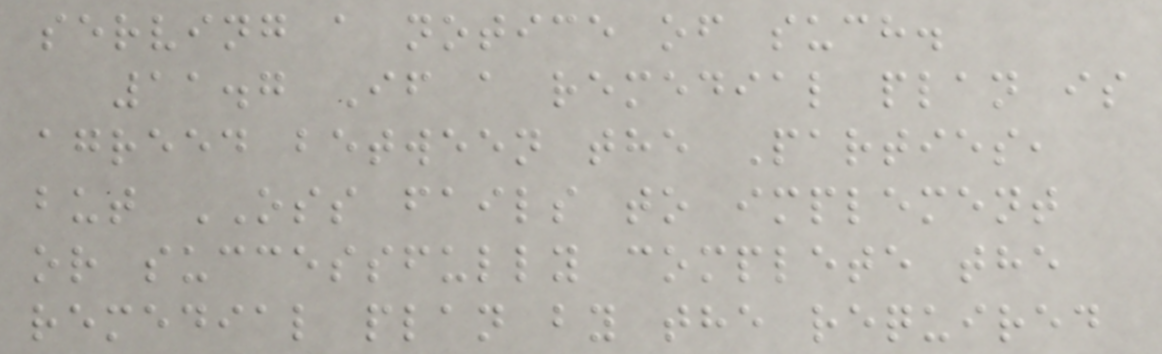serving a notice of such.
11.7 If a remedial plan is
agreed between the Parties,
but OSS fails to implement
or successfully complete the
remedial plan by the required
